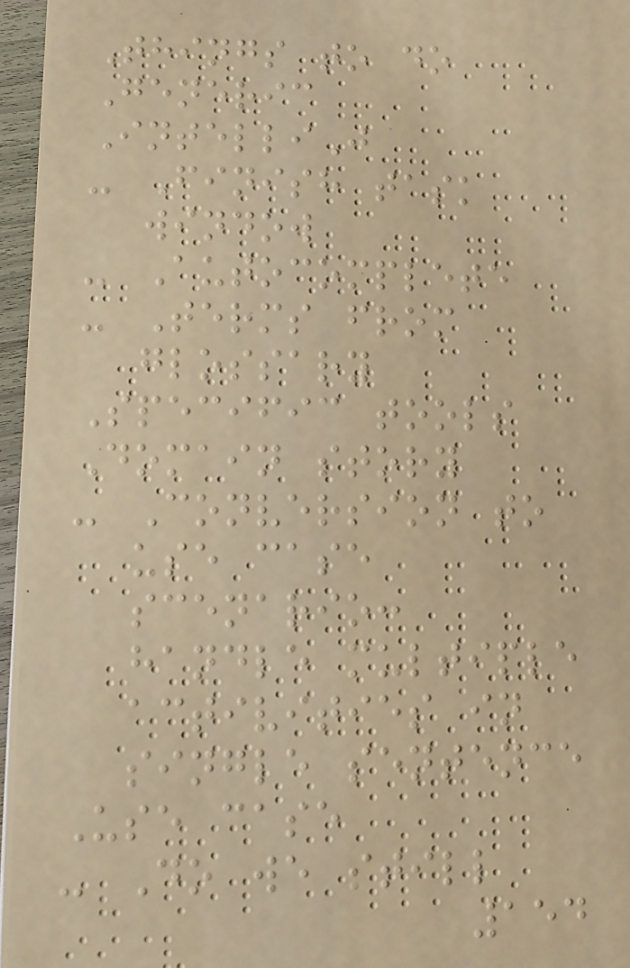Things to do
Generic
IntelliJ
- Finish task
window
- Autocomplete
- Terms from
glossary
Specific tools
Domain story
- Conversion to
use case
scenario:
handle multiple
activities in
single sentence
Use case
- Do we still
154
